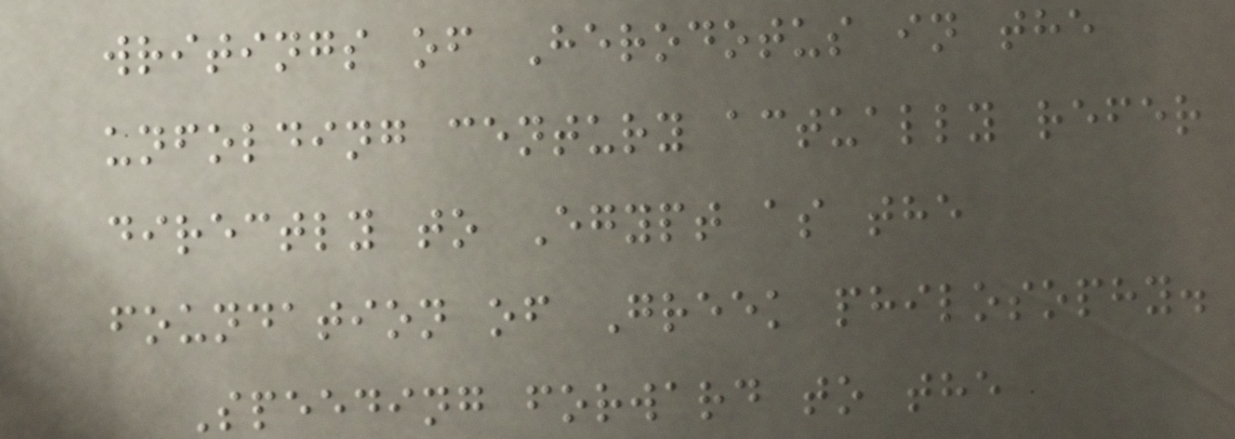writings of Herodotus in the
unfolding century actually refer
directly to Egypt as the
foundation of Greek philosophy.
Speeding forward to the
